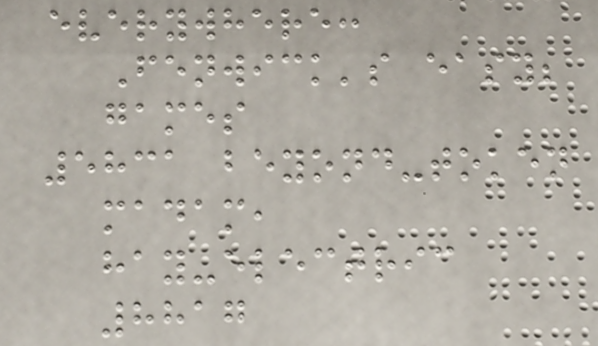everywhere:
Fenwick's easy;
games
5831 beyond-token
madam,
hay-electric
8817
